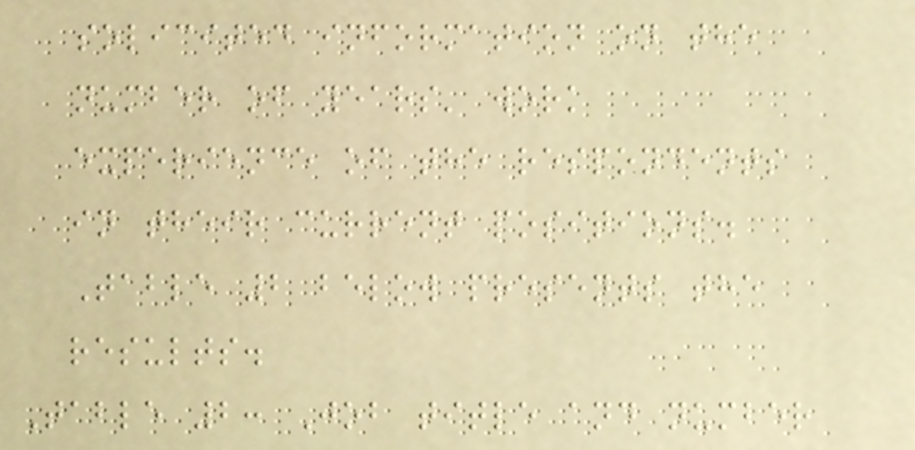solicited information on the
number of years' work
experience of the respondents
in their current positions.
Table 2 below presents the
results.
Table 2: Job title and number
